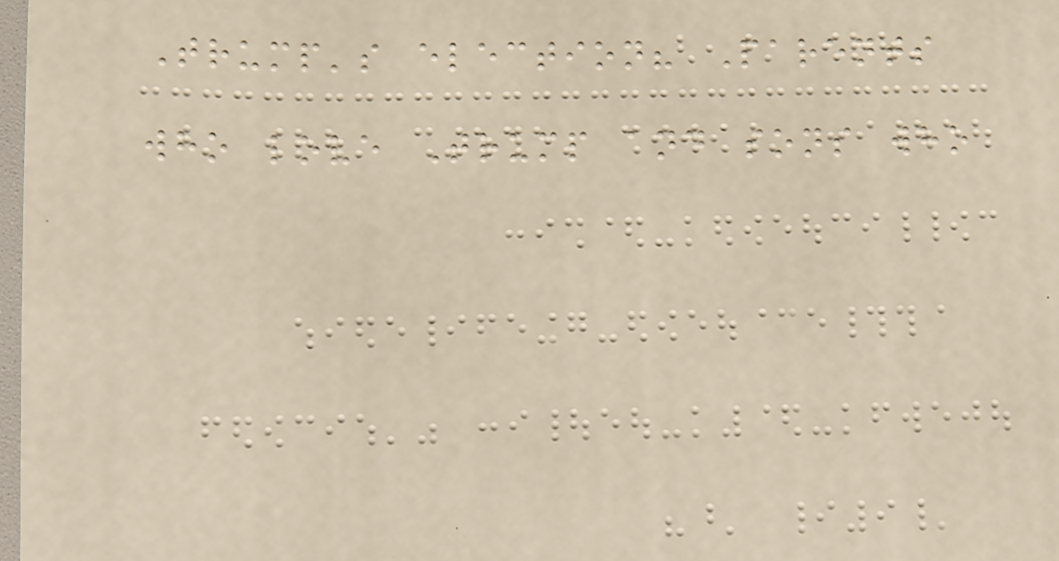Trump's election? Parents
who love Trump and sons who
